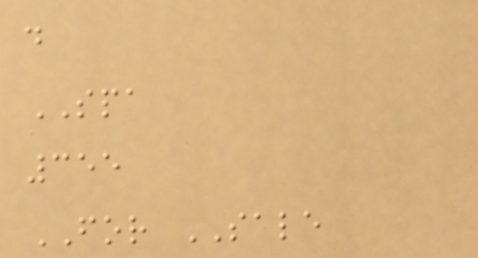d
SPA
355
FOR SALE
